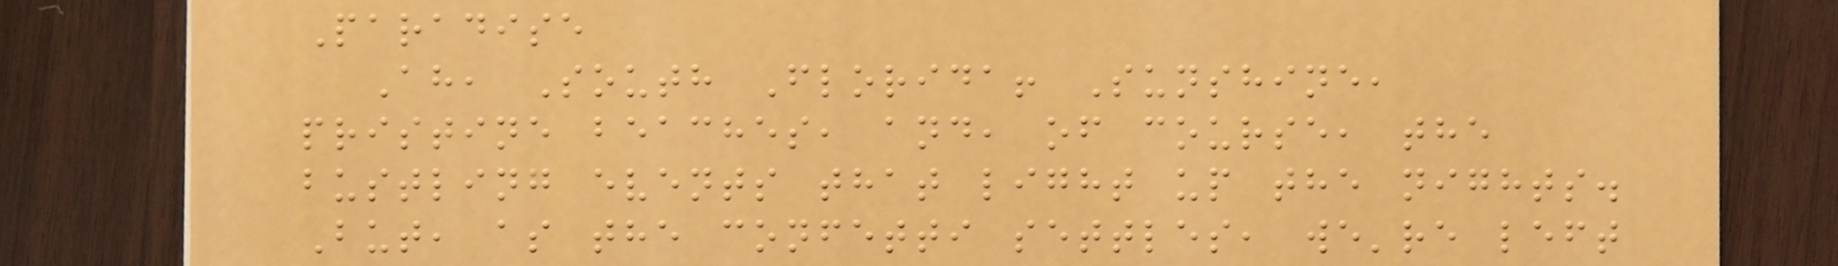Paradise
Ah, South Florida! Sunshine,
pristine beaches, and, of course, the
bustling events that light up the nights.
But, as the confetti settles, we're left
